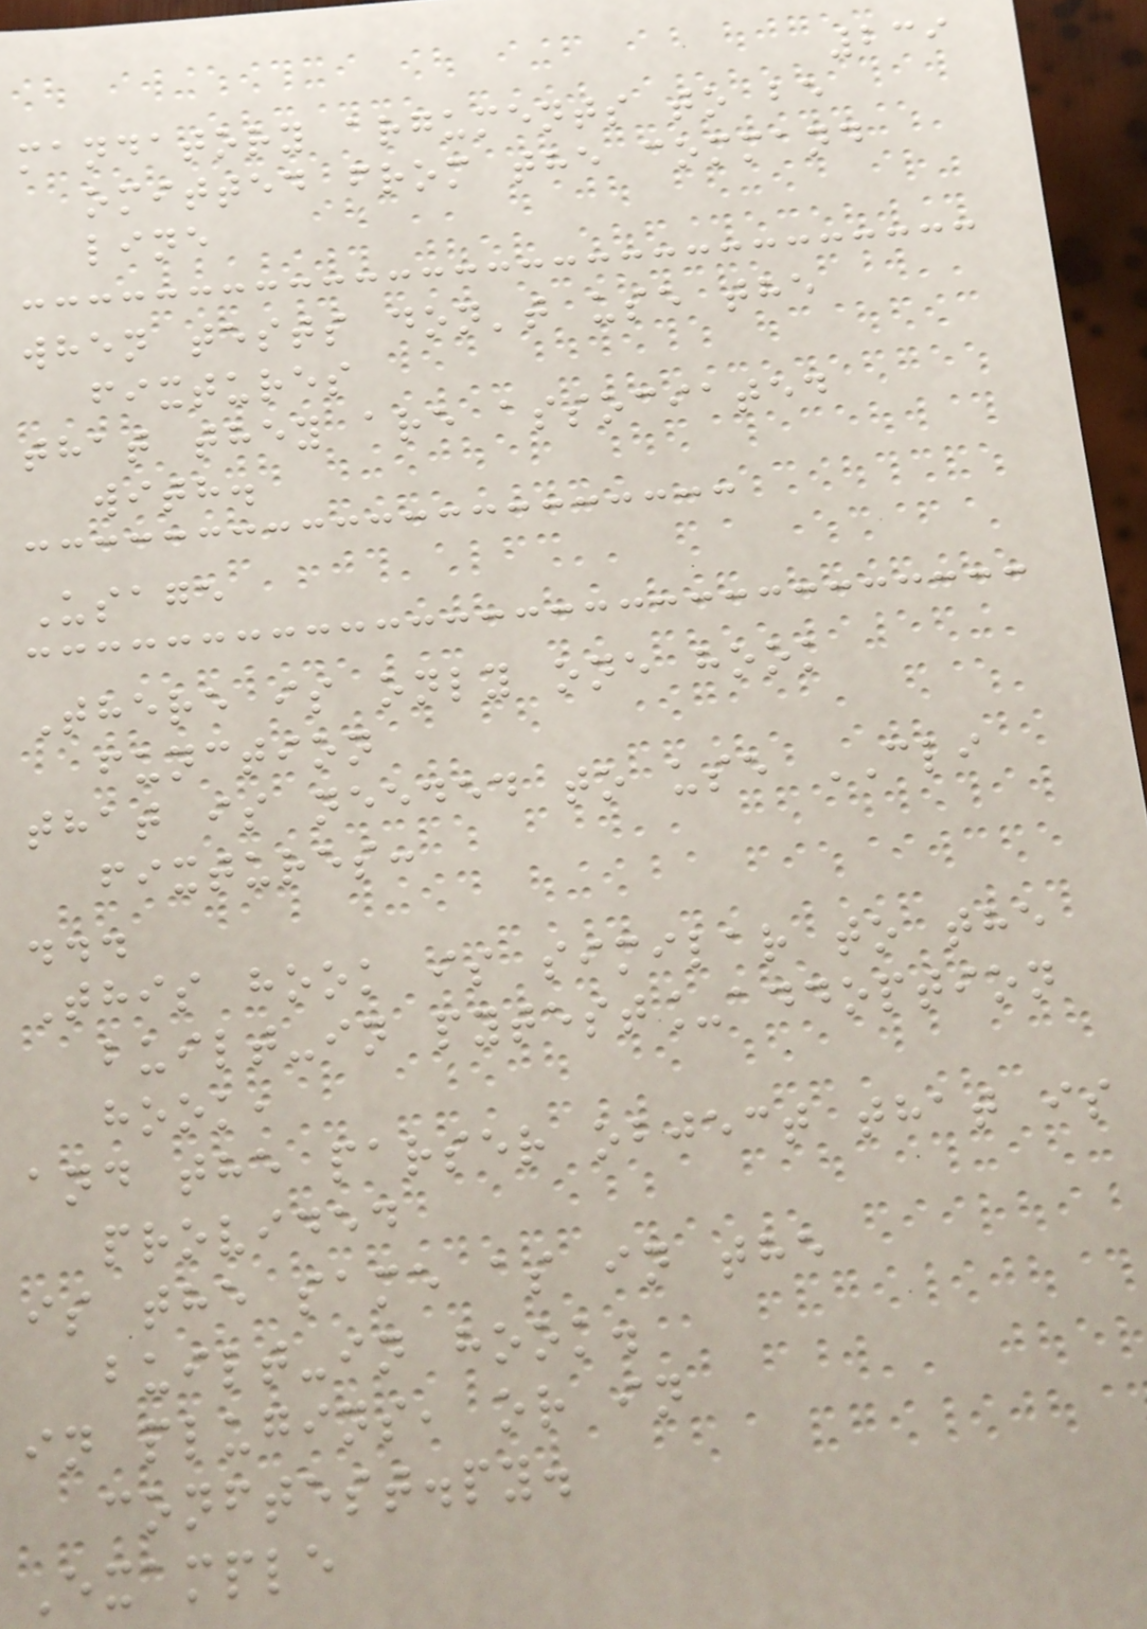239
mandatory arguments to be
omitted from the command
line
when tests don't use the
fixtures
that they are associated
with.
Usage
There is only one hook
function
that is needed to use CLI
fixtures:
...
This hook is similar to the
built-in pytest_addoption
hook,
and the parser object that is
provided
is the same as in the
built-in hook.
in plugins, or in
conftest.py.
Example
